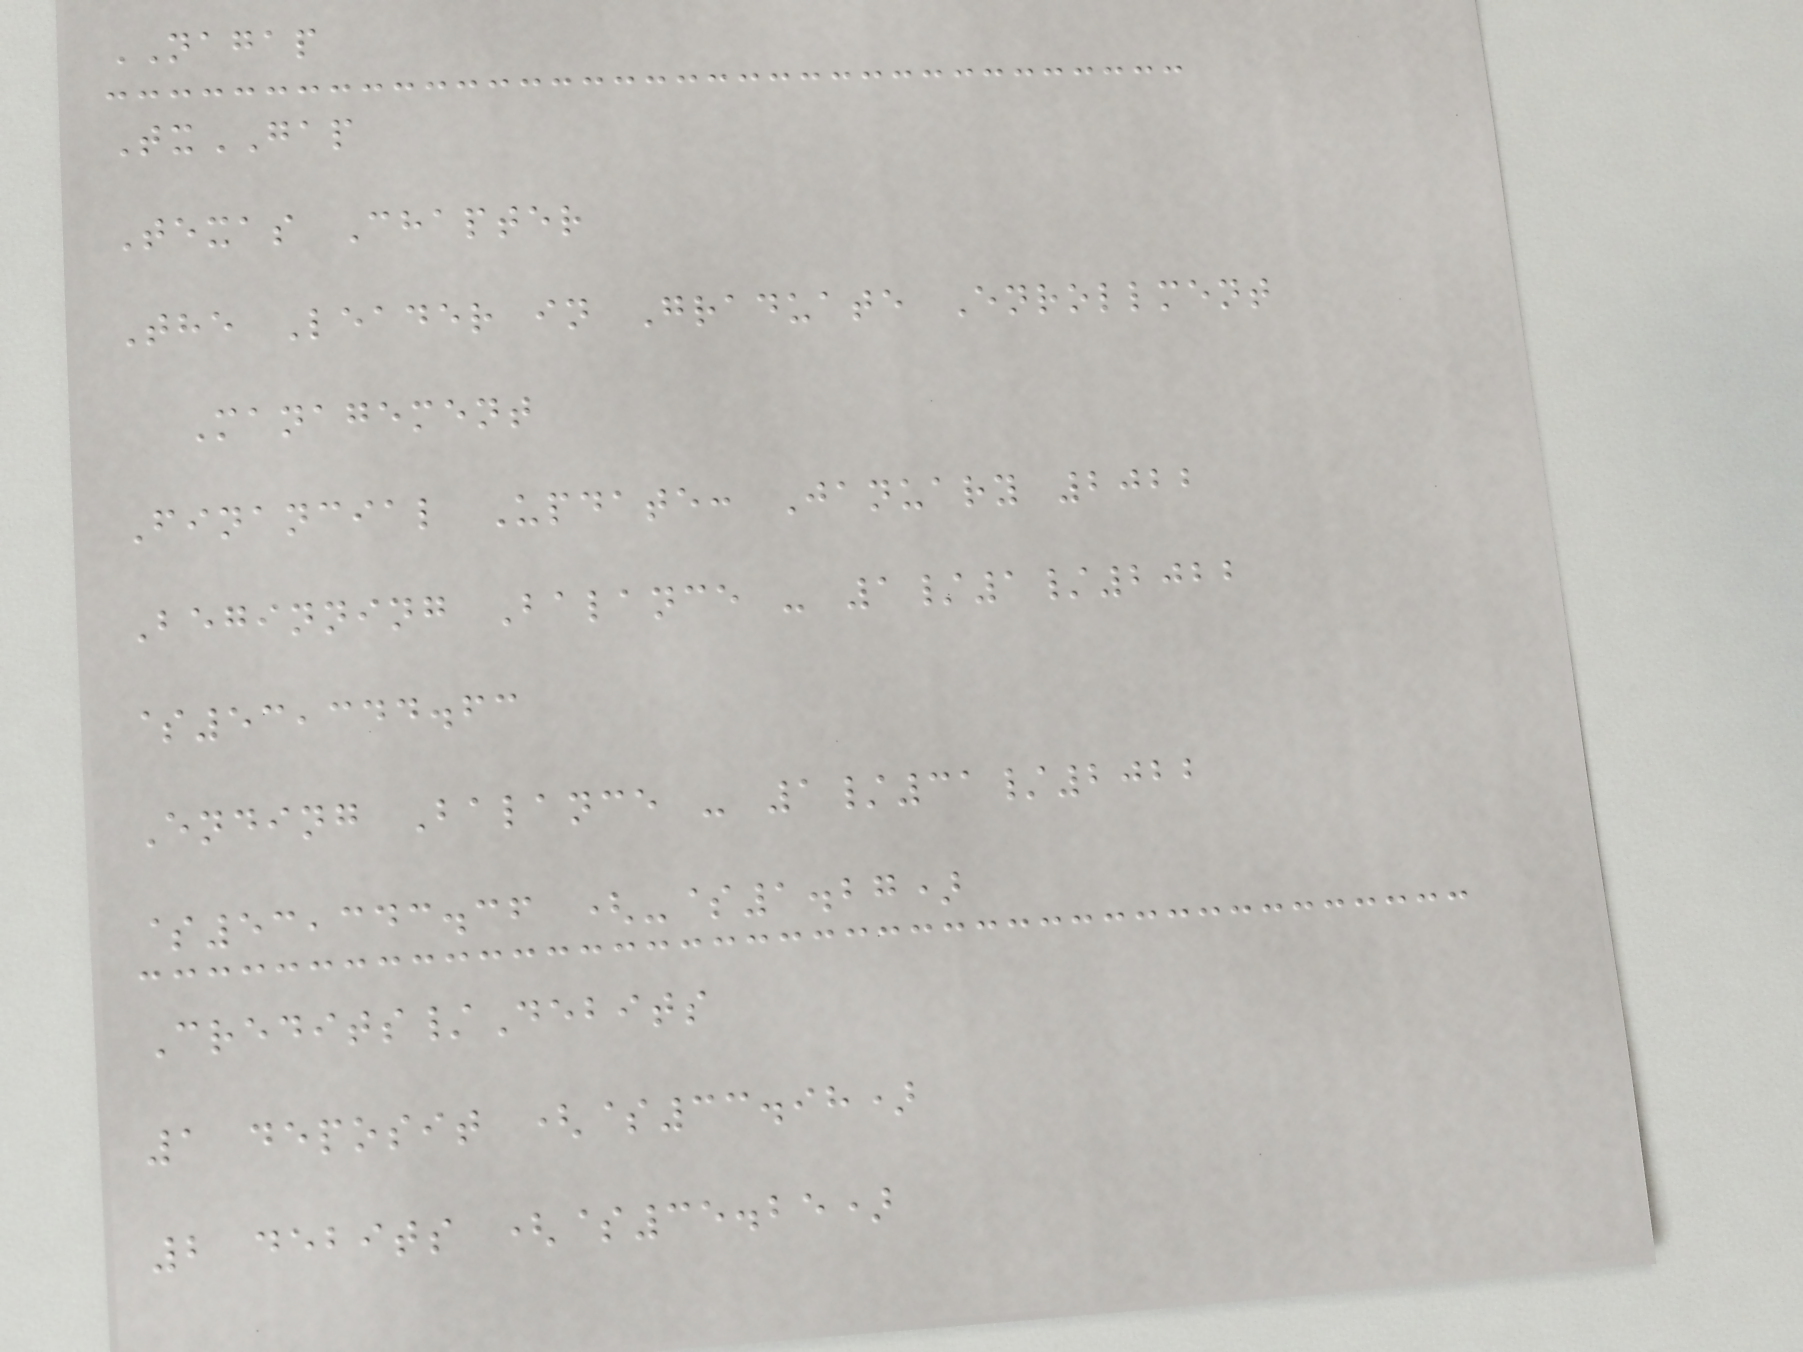NAGAP
TxGAP
Texas Chapter
The Leader in Graduate Enrollment
Management
Financial Update: January 2022
Beginning Balance - 1/1/2022
$53,344.63
Ending Balance - 1/31/2022
$53,343.36 (-$1.27)
Credits/Debits
1 deposit ($33.98)
2 debits ($35.25)
